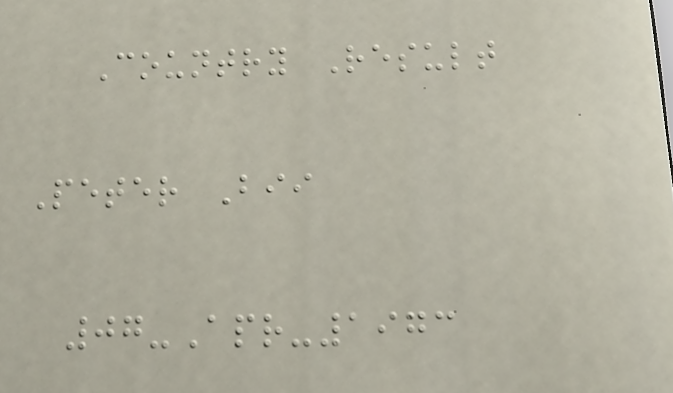Country Result
Peter Bii
07-Apr-1973
